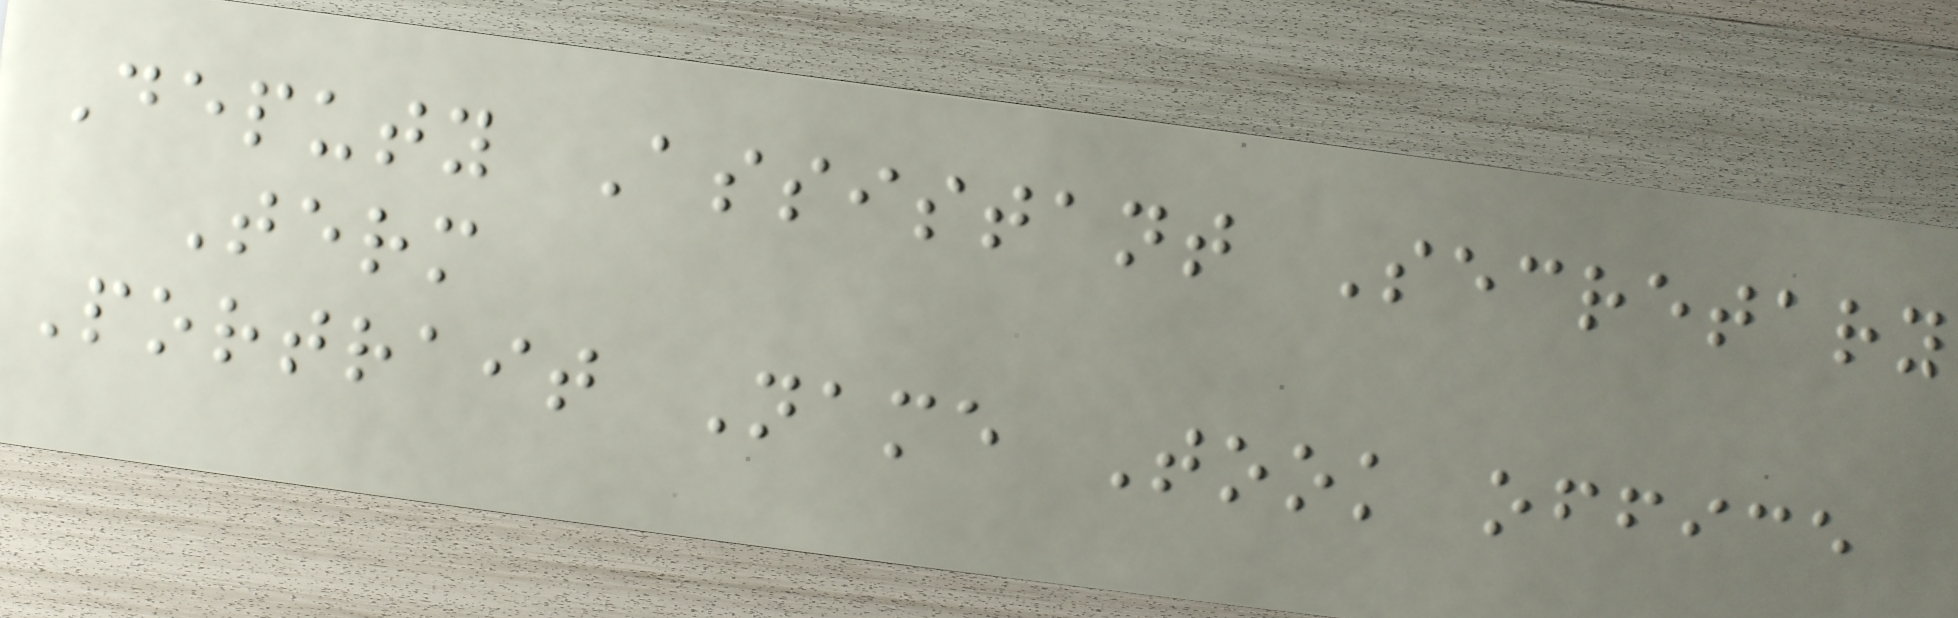Deputy Assistant Secretary
Term
Portrait Name Took office
